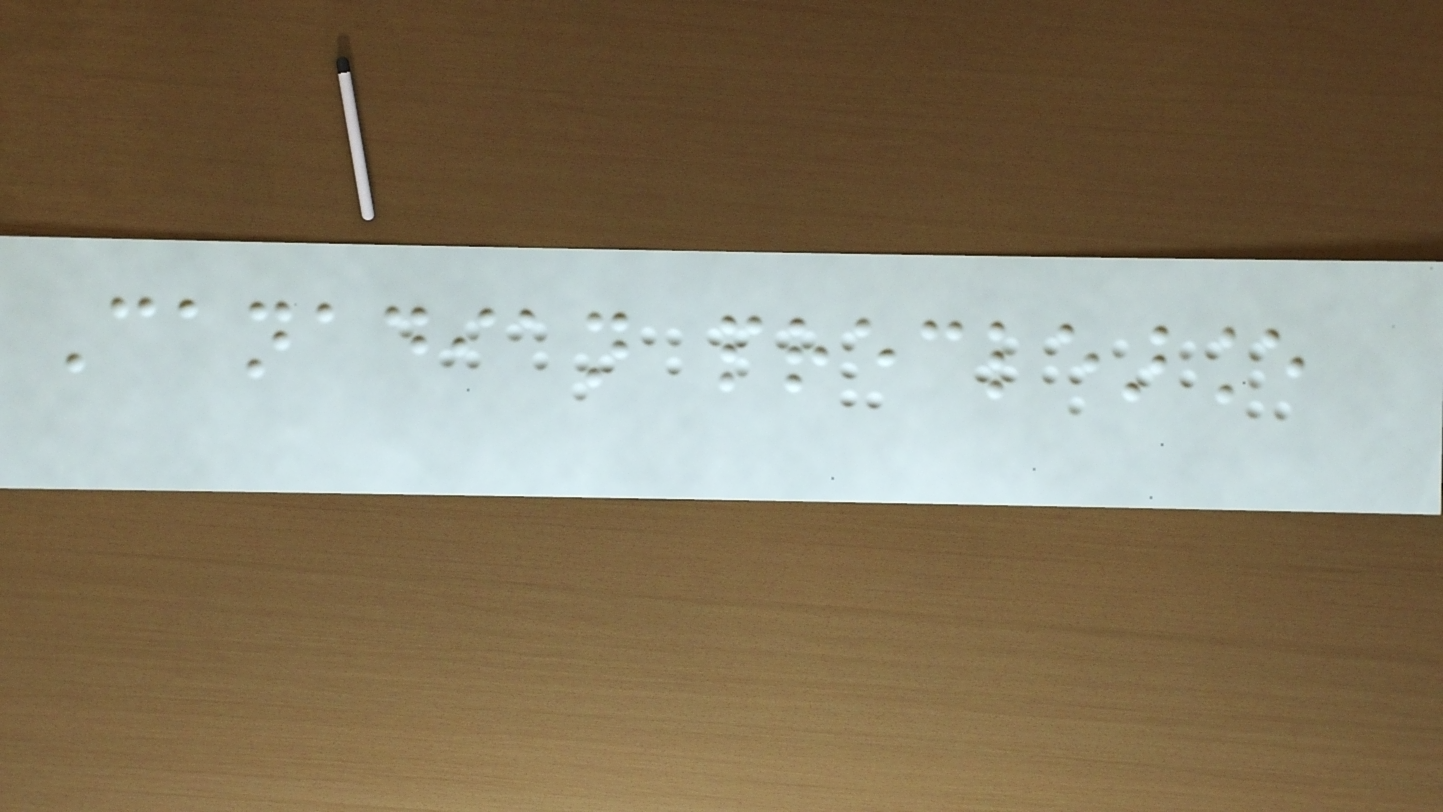Canadian preclearance
